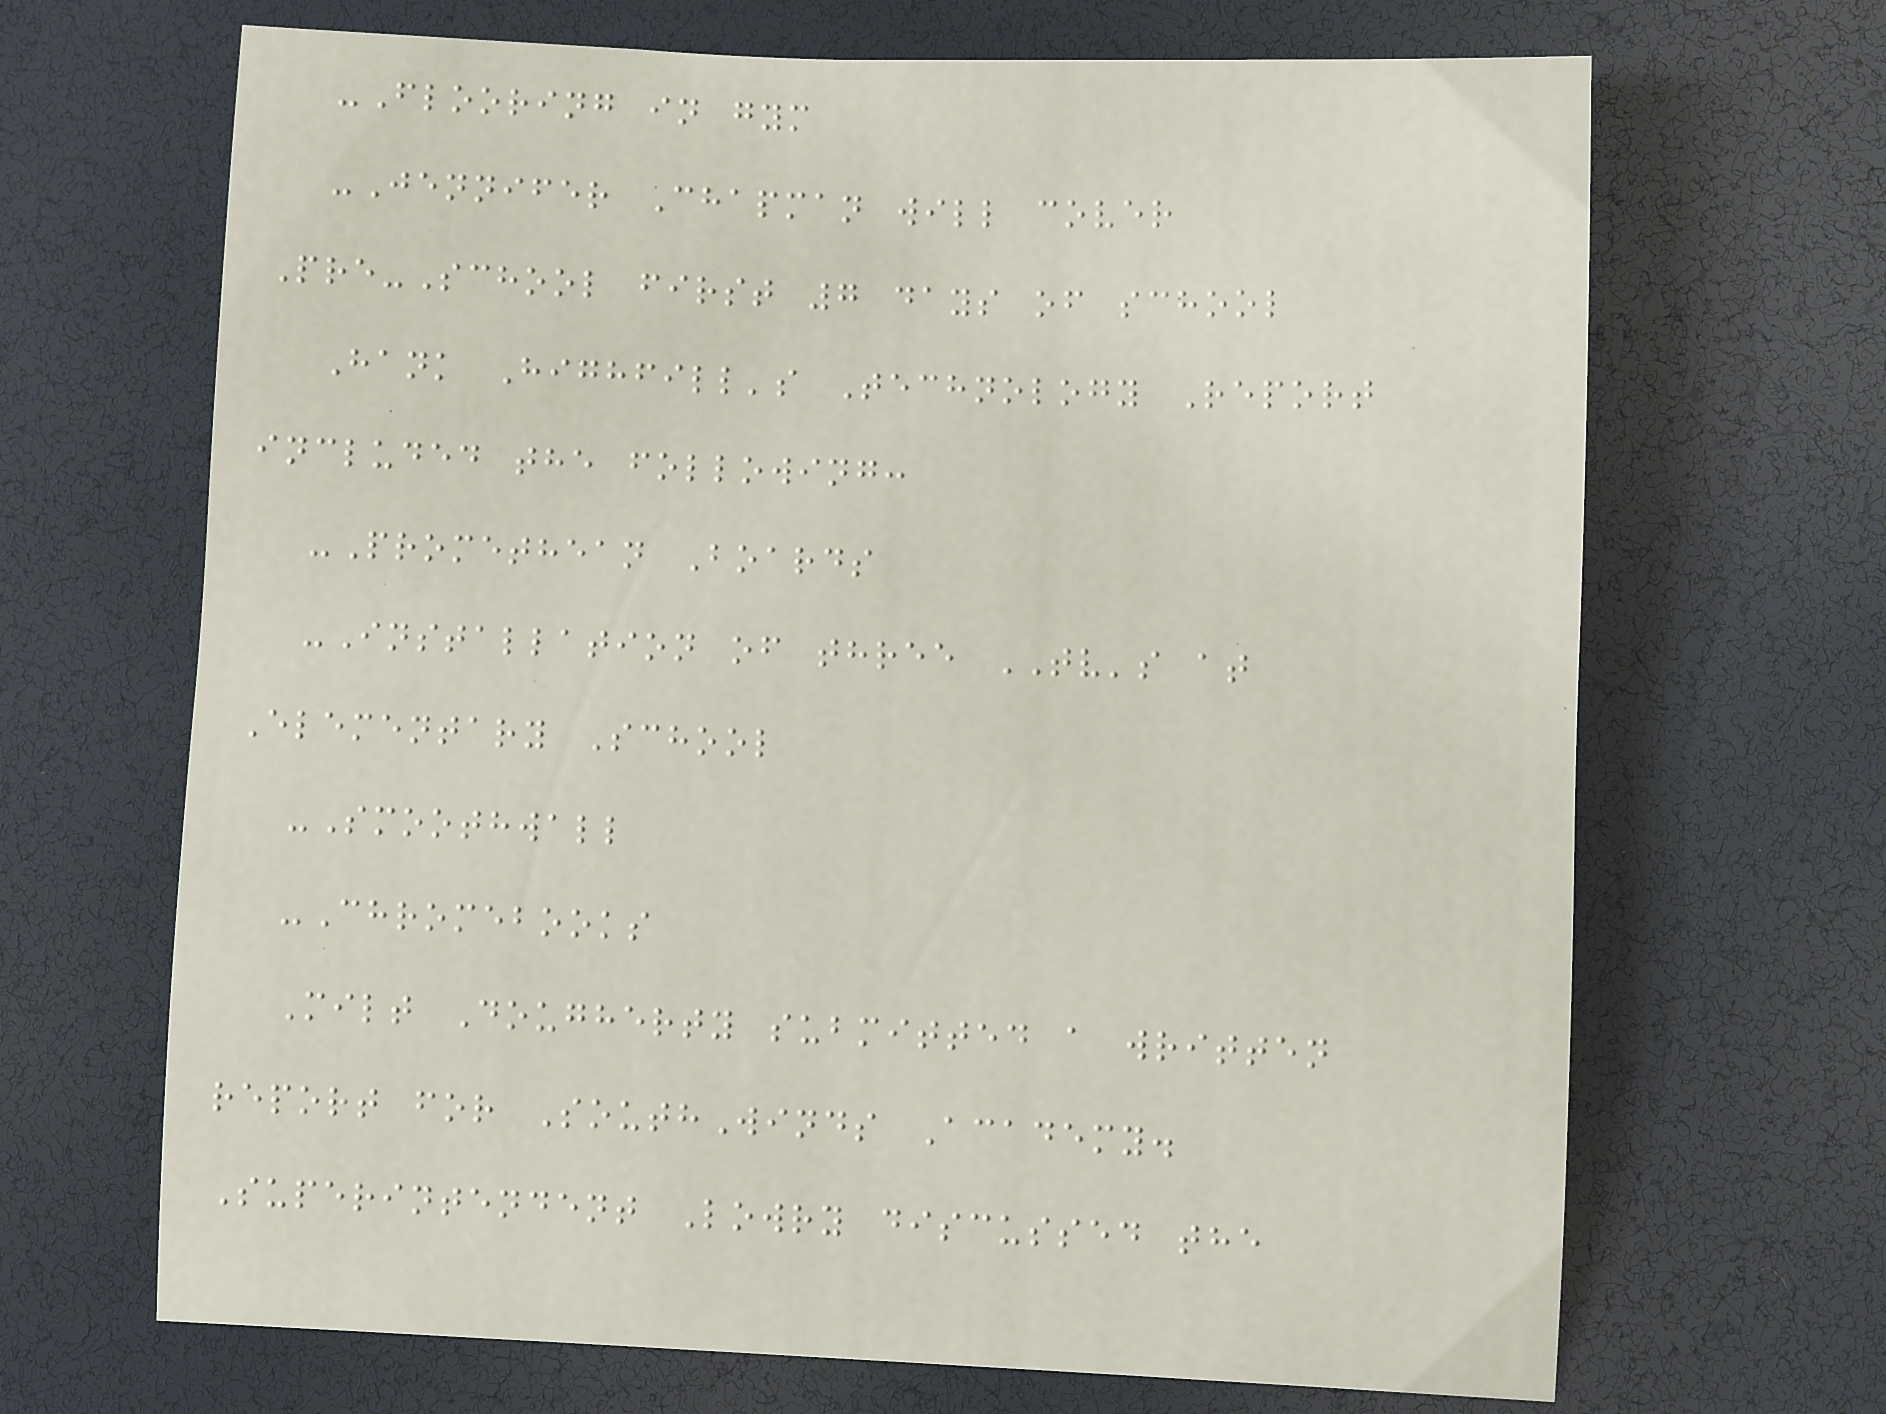-Flooring in gym
-Jennifer Chapman will cover
Pre-School first 7 days of school
Hank Highfill's Technology Report
included the following:
-Promethean Boards
-Installation of three TV's at
Elementary School
-Smoothwall
-Chromebooks
Milt Dougherty submitted a written
report for SouthWinds Academy.
Superintendent Lowry discussed the
